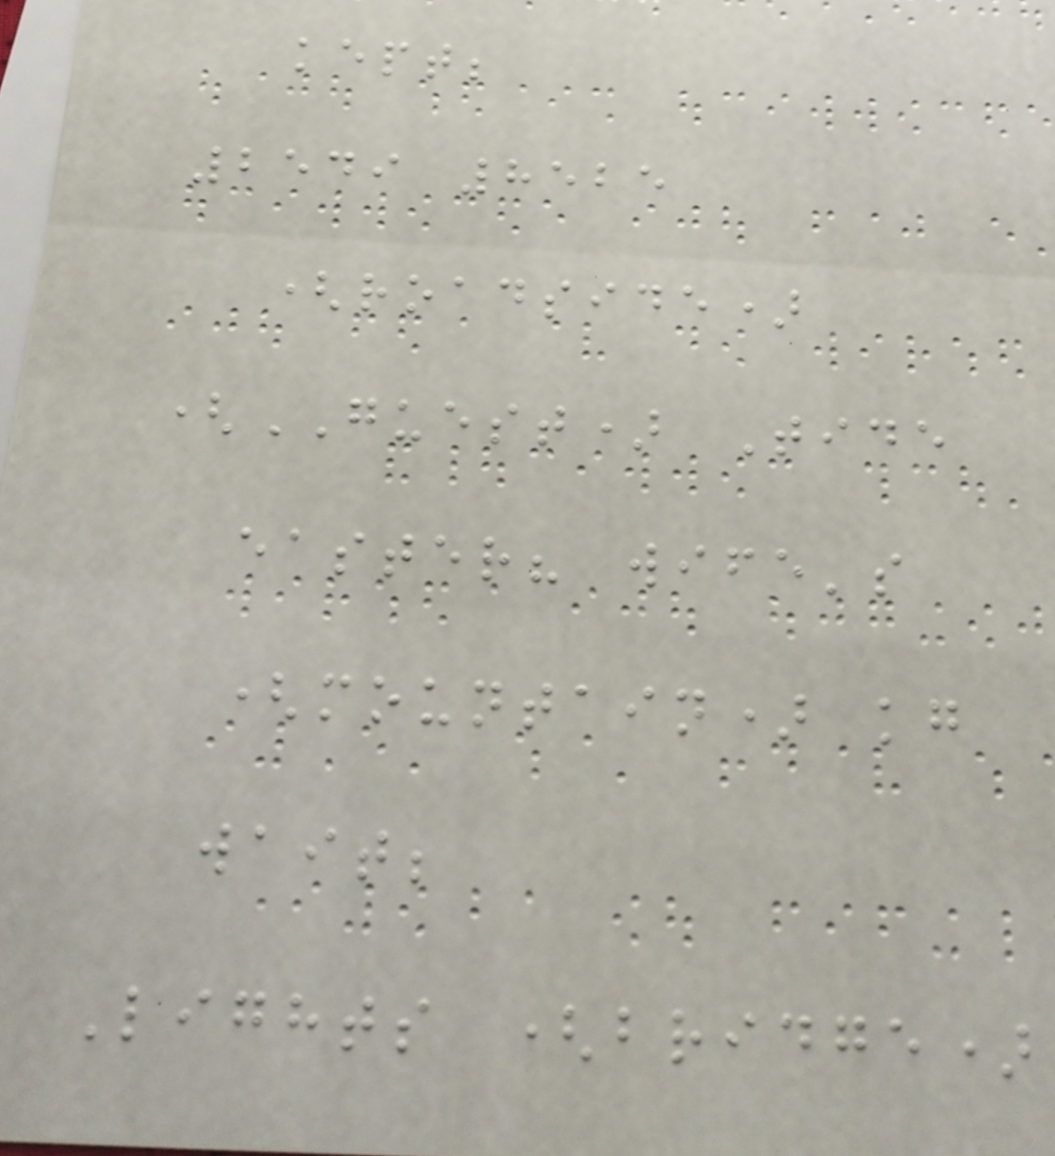kept;
2549 8525
(roadside)
(GUEST) Tide
easter? wife's
(mountain) kg
wait;
Lights (bridge)
